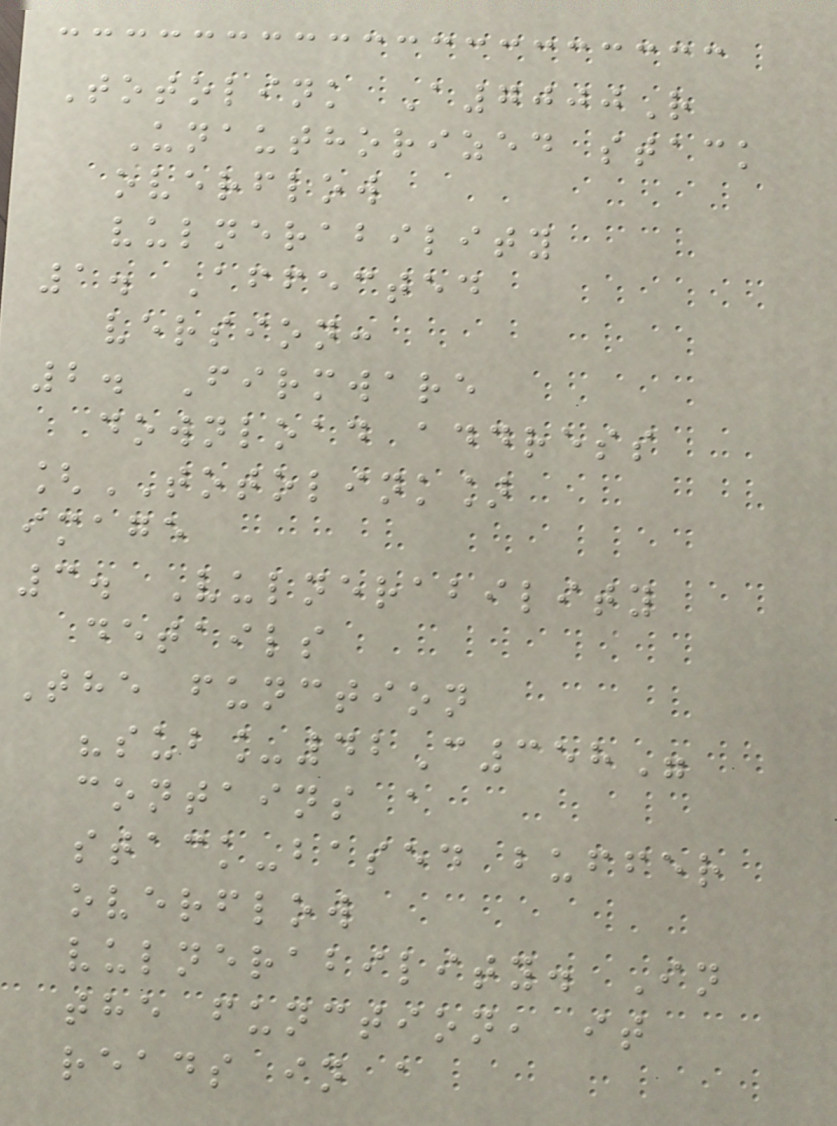Totolink A7000R
Unauthorized stack
overflow
vulnerability
1. Affected
version:
2. Firmware
download address
[TOTOLINK]
image
3. Vulnerability
details
The function
"sub_42C358"
contains a
stack-based buffer
overflow
vulnerability. In
the function, it
reads in a
